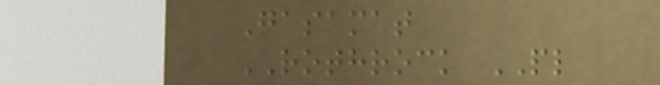Gasamat
ROTHROCK PL
